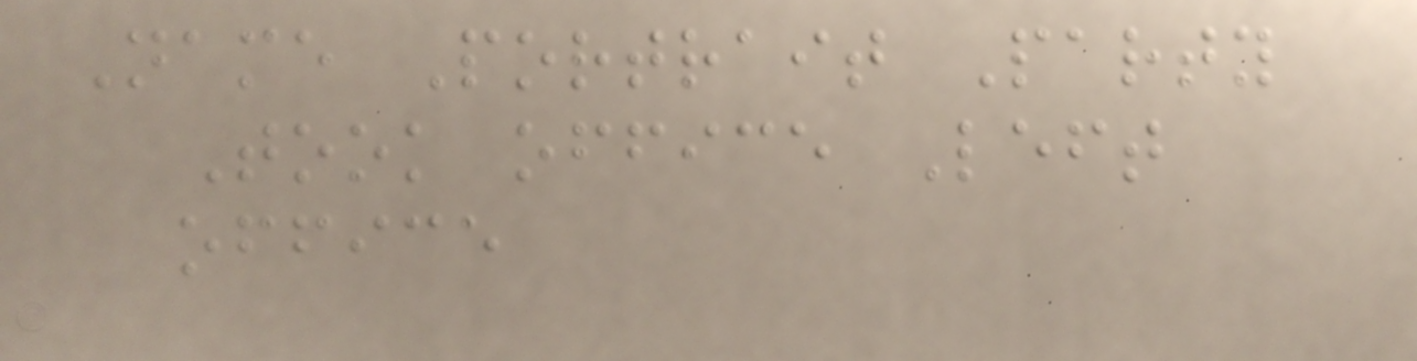Name Portrait Party
Took office Left
office
